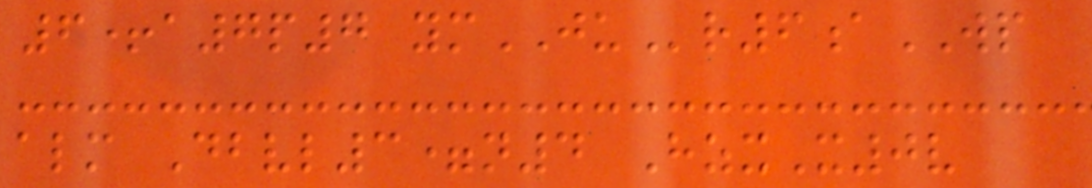6+a7p7 ymJUr6aWP
alm Dbvl3=n4 HzxX0v
